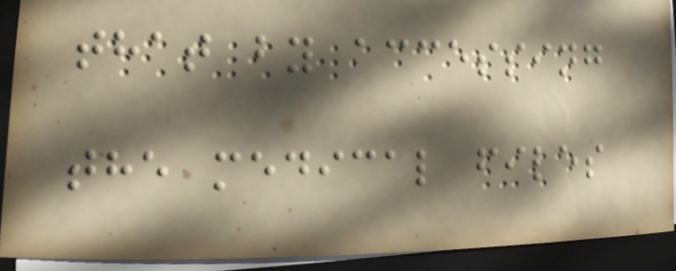that by accessing
the medical files
